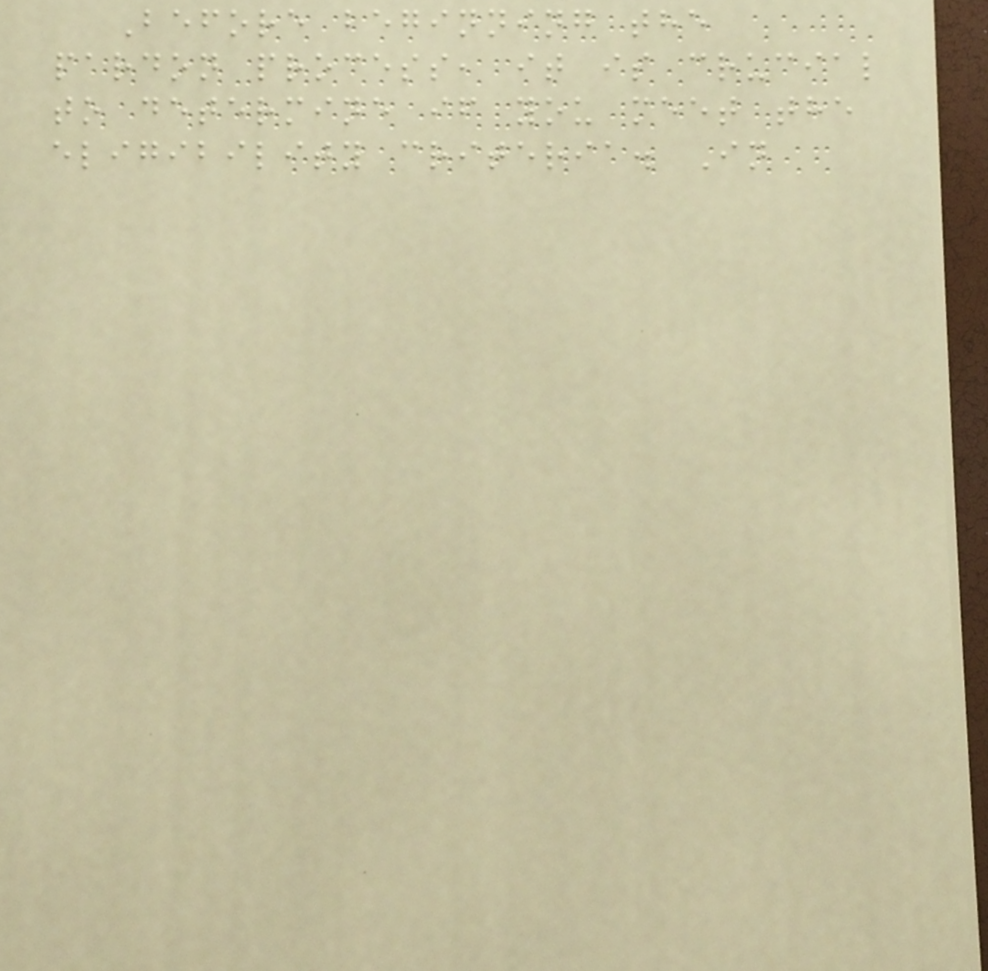Before beginning the
pardon process, it is crucial
to determine if you meet the
eligibility criteria. In
